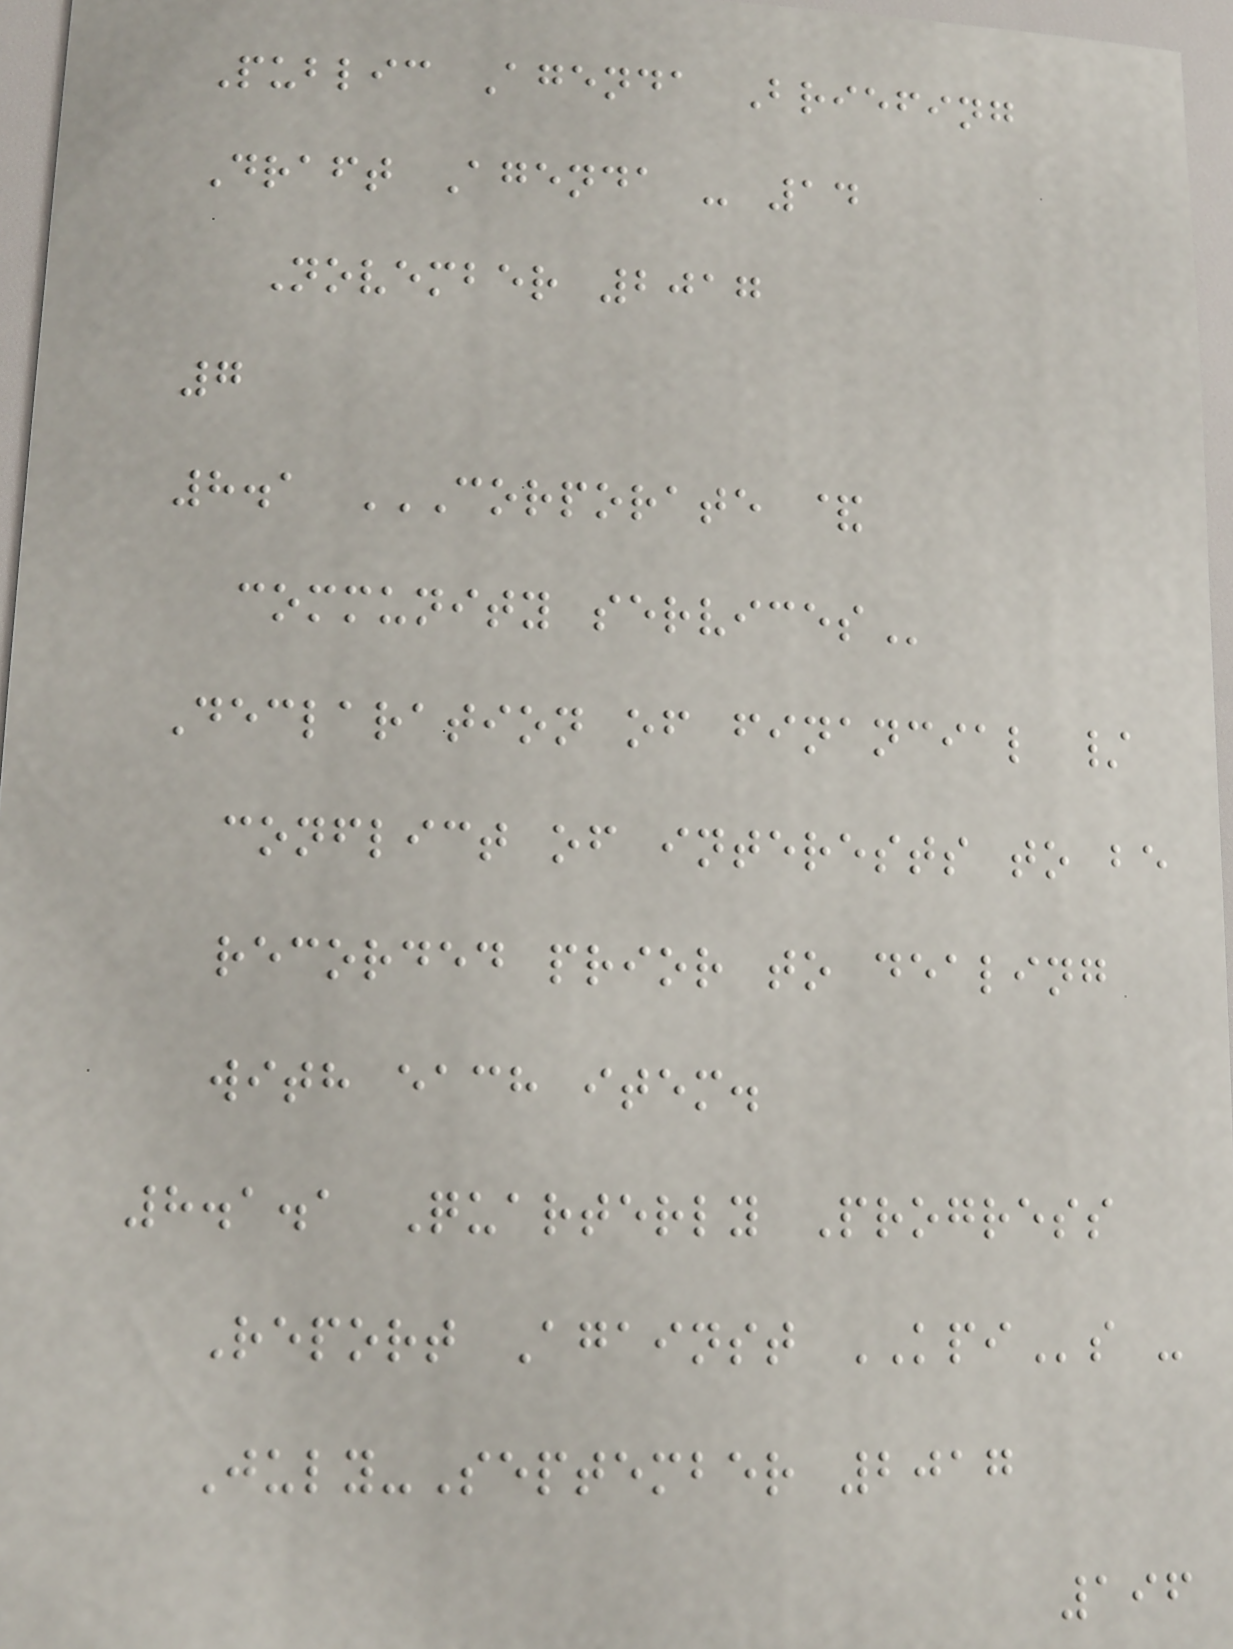Public Agenda Briefing
Draft Agenda - 14
November 2017
7
8.1 CORPORATE &
COMMUNITY SERVICES
Declaration of financial /
conflict of interests to be
recorded prior to dealing
with each item.
8.1.1 Quarterly Progress
Report Against KPIs -
July-September 2017
196
